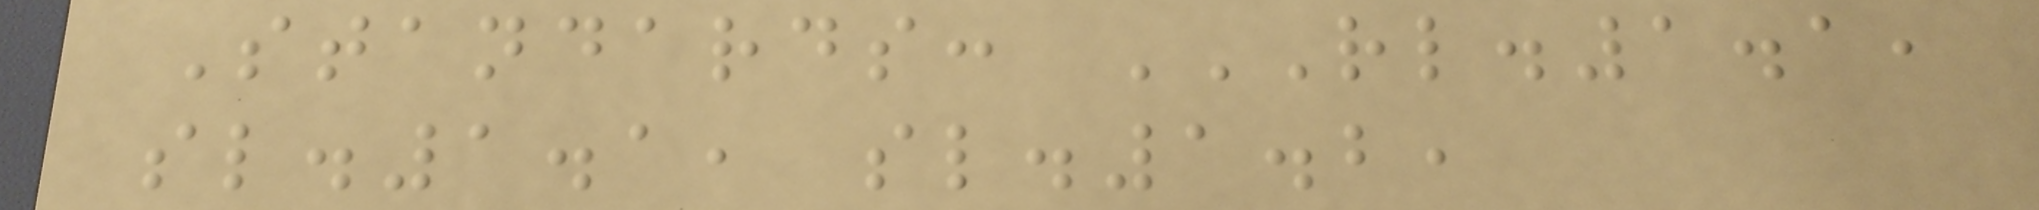Standards: RL.1.1,
SL.1.1, SL.1.2,
